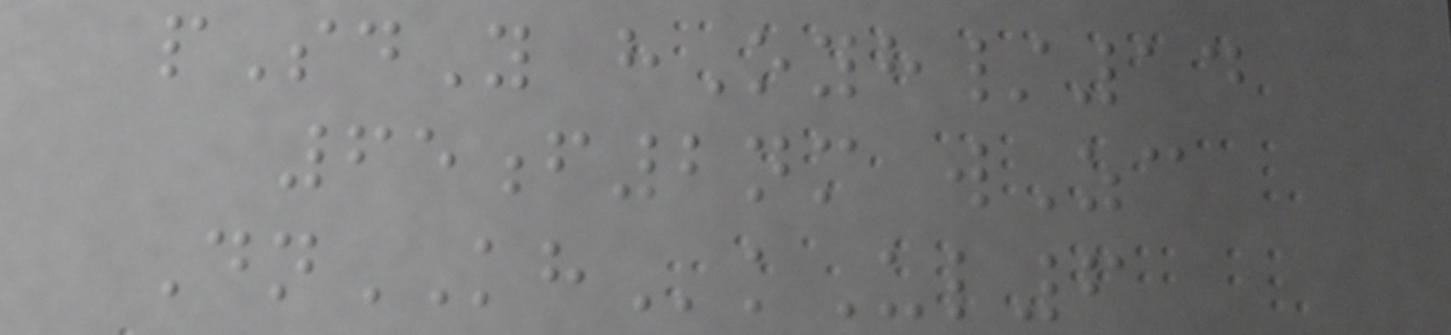pSdY hOyh/14
65f2nm wZc
DnKHkUl6
